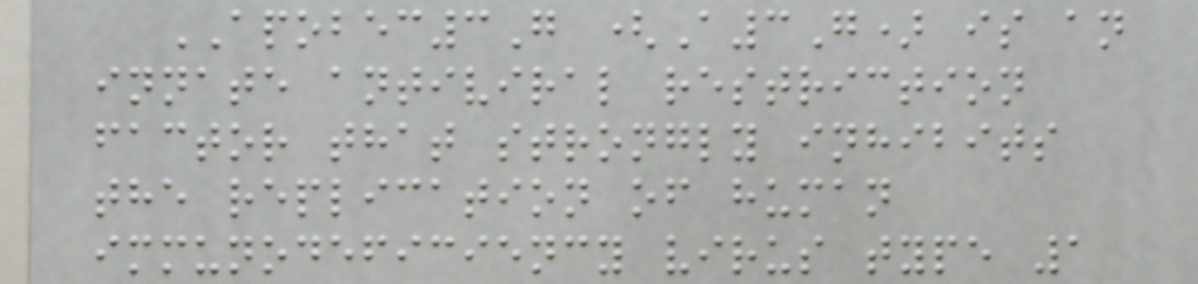APOBEC3G (A3G) is an
innate antiviral restriction
factor that strongly inhibits
the replication of human
immunodeficiency virus type 1
